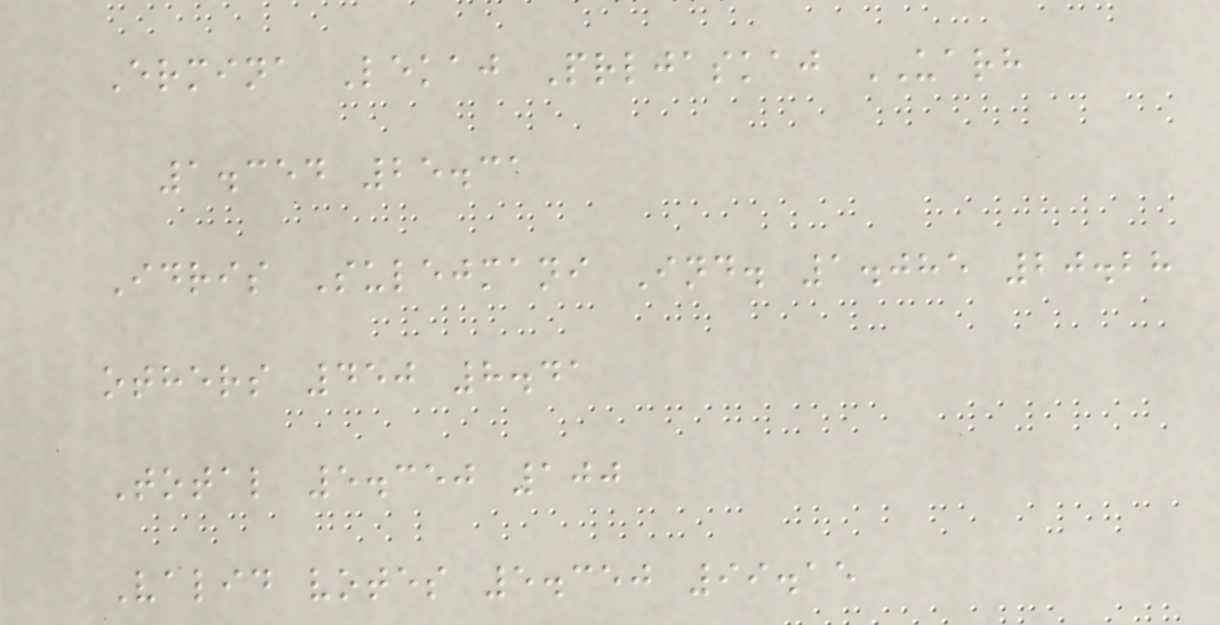Ermina Lekaj Prljaskaj UARH
1.354 25.31
Idris Sulejmani Ind. 1.085 20.28
others 450 8.41
Total 5.350 100
Valid votes 5.350 99.15
